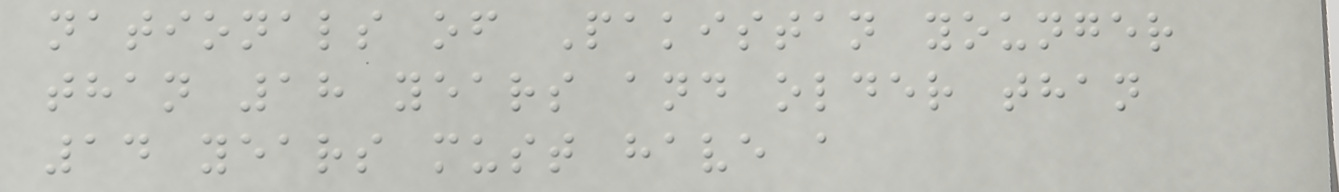nationals of Pakistan younger
than 18 years and older than
14 years must have a
